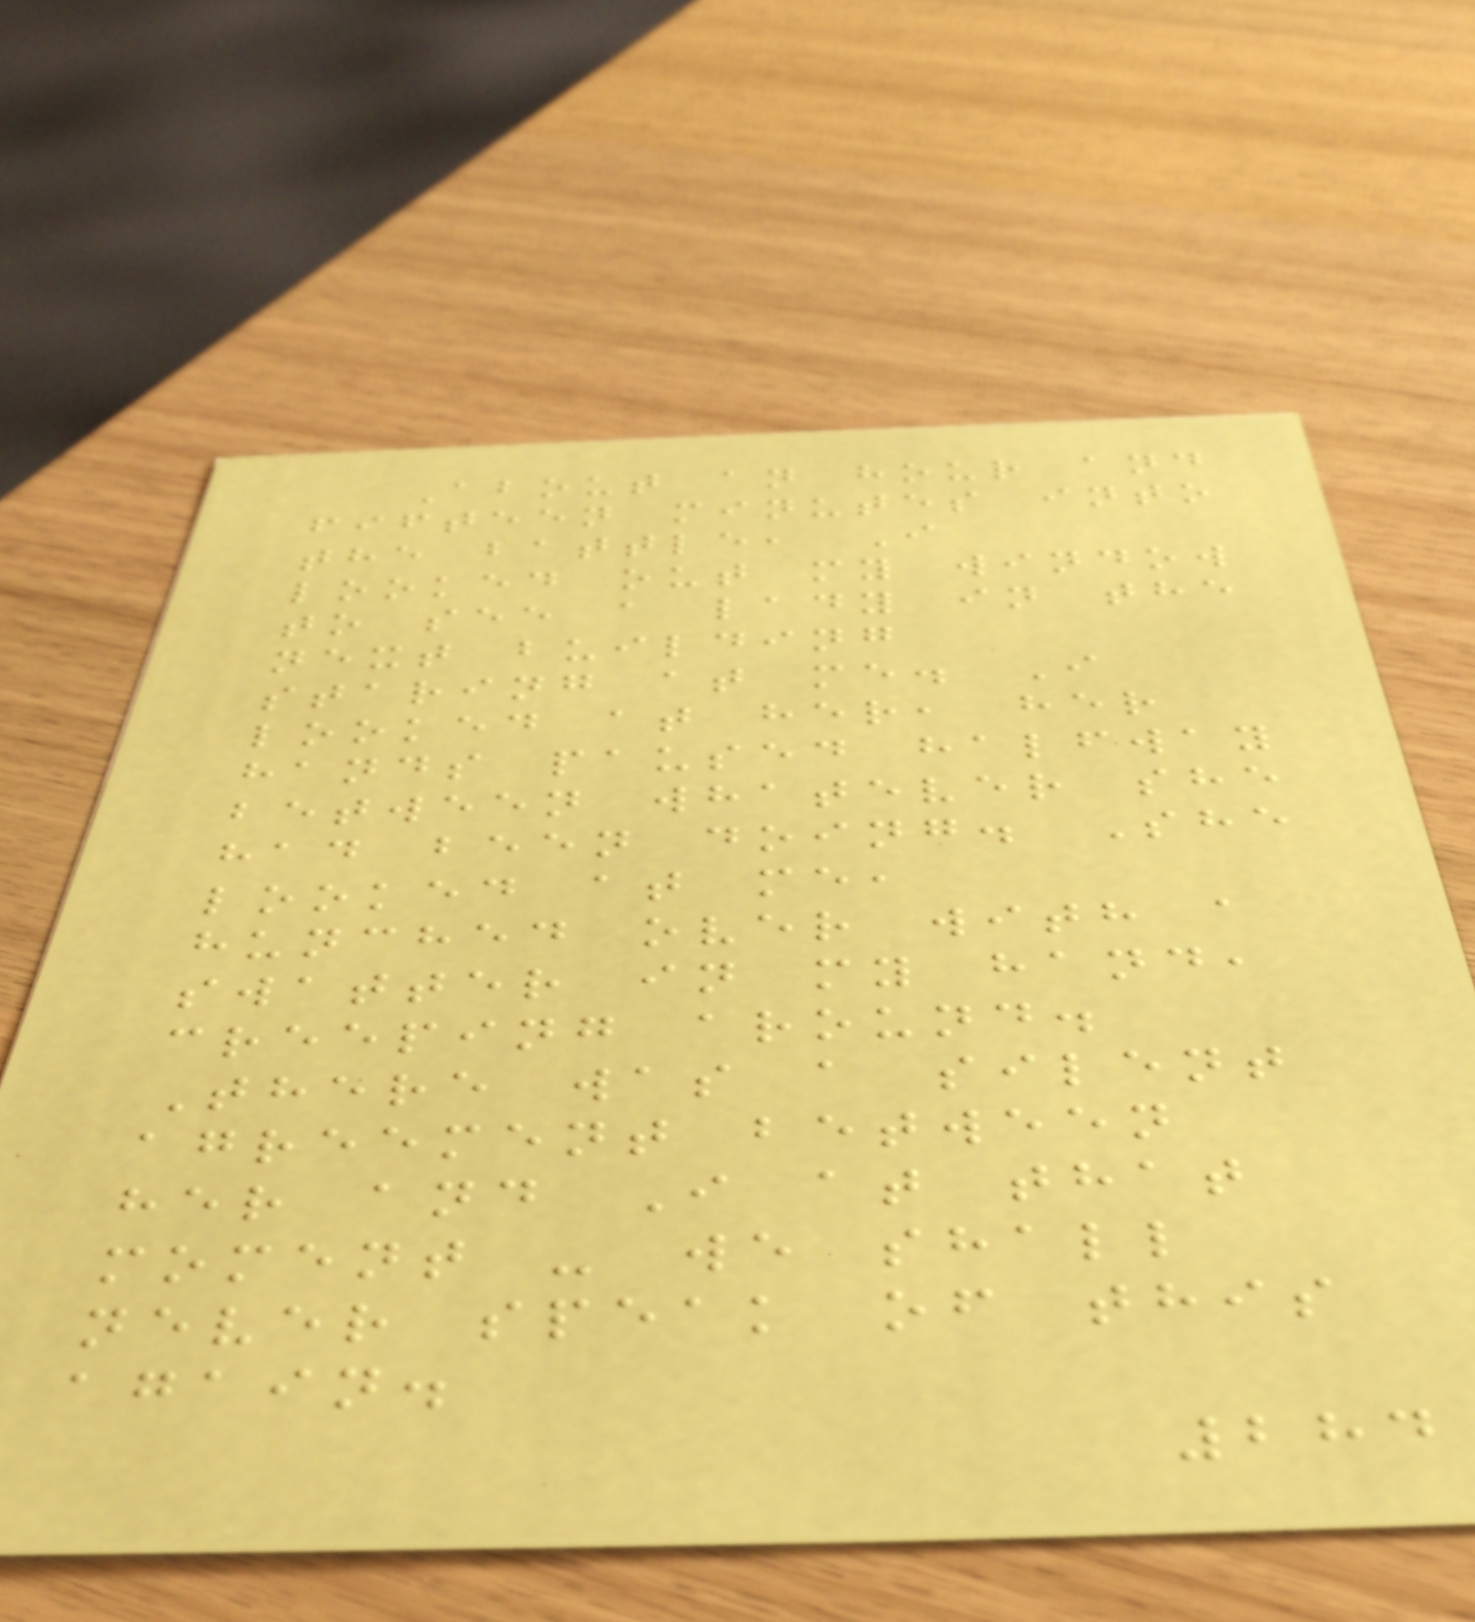About an hour and
fifteen minutes into
the battle, I
looked out my window
to see a lady in the
next building
staring at me. I
looked at her, her
hands paused halfway
between whatever she
had been doing. She
looked at me,
hunched over with a
swatter in my hand,
creeping around.
There was a silent
agreement between
her and I at that
moment - we shall
never speak of this
again.
284
